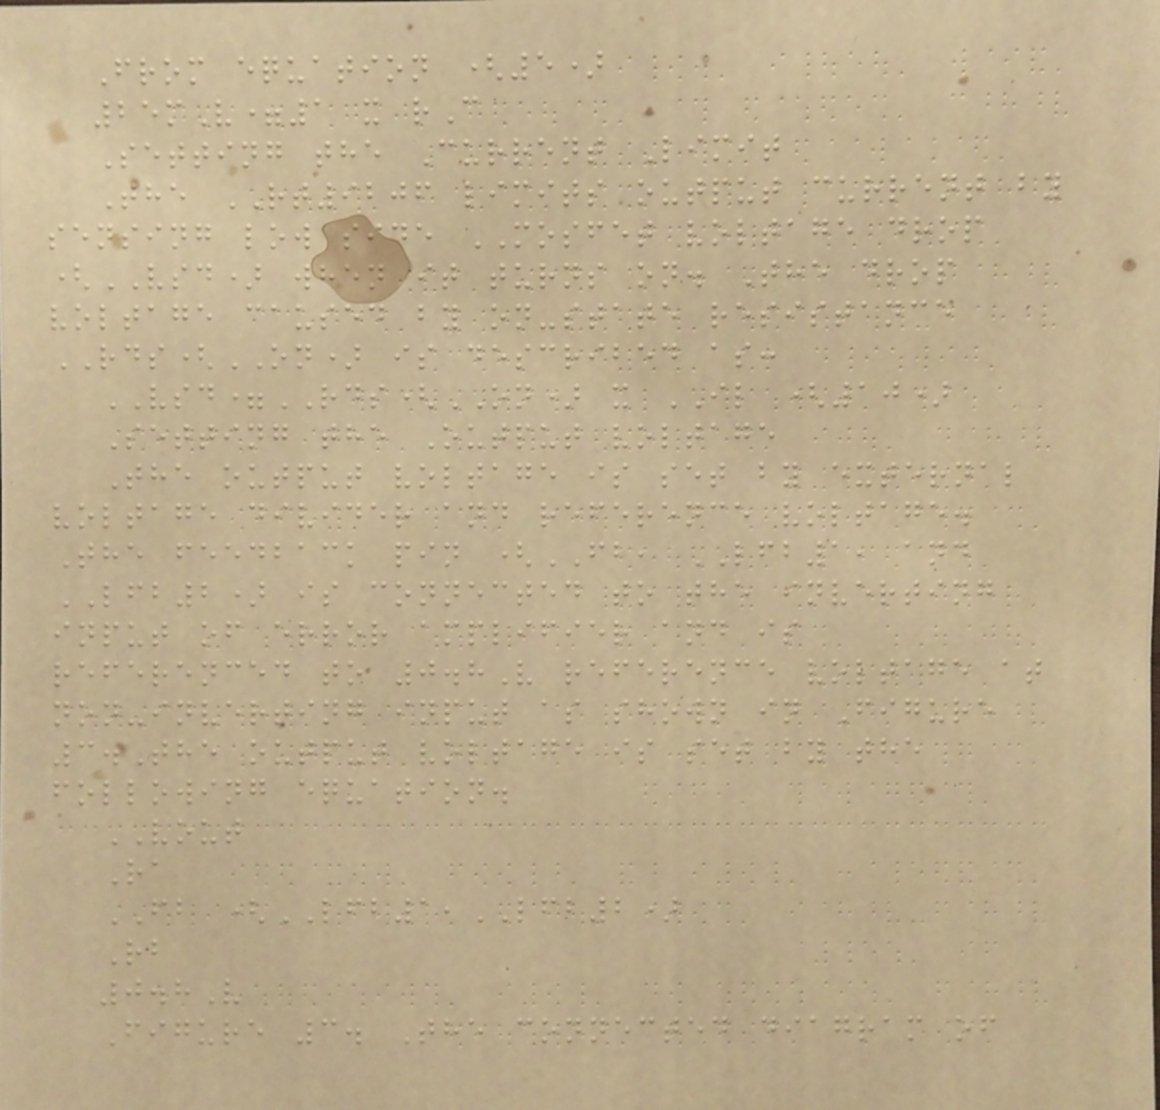From equation (5)
25mV=1 x rC
Setting the Current Limit
The RT9206 limits output current by
sensing low side MOSFET voltage drop
(VSD) when it turns on. The drop
voltage caused by on-state resistance
RDS(ON) is described as:
VSD=RDS(ON) x IL (10)
Setting the Output voltage
The output voltage is set by external
voltage divider and reference voltage.
The feedback pin (FB, LFB1, and
LFB2) is connected to the inverting
input of error amplifier and is
referenced to 0.8V reference voltage at
non-inverting input as shown in Figure
3.The output voltage is set by the
following equation.
VOUT
Ra
FB (LFB1,LFB2)
Rb
0.8V
Figure 3. The connected diagram of
